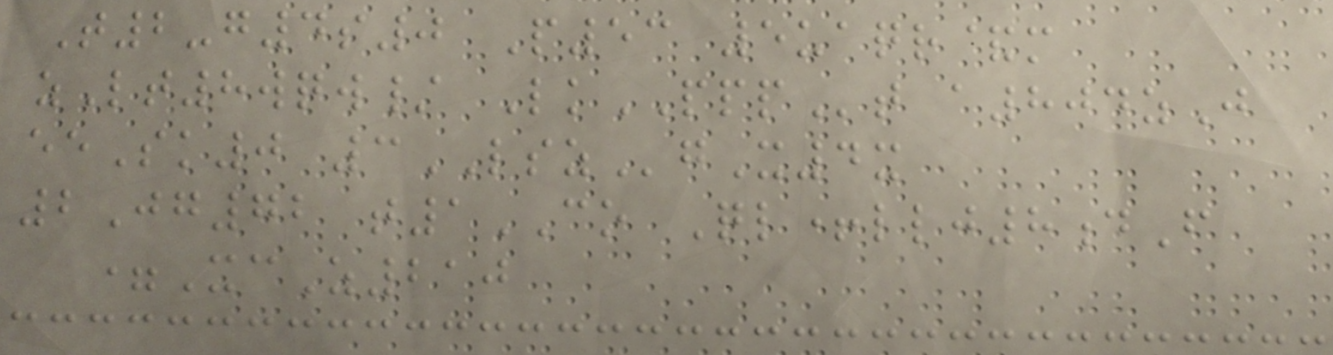T2-g4s0 P53 5uaqr&m
zLt8wqw/ LkPPPt a804zJ
eeSk0 3LSZgX4x
2Jg72 t1CO Ql+llj8dF
=XcZ210
